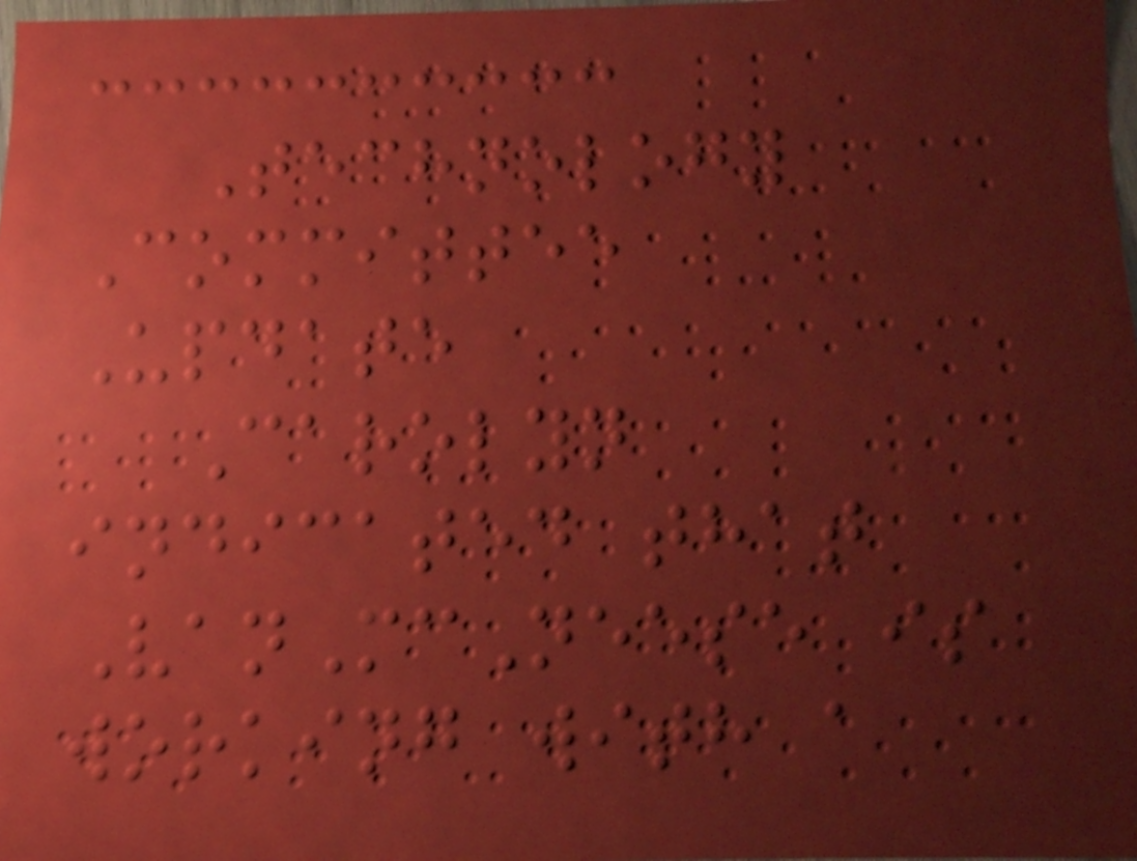Technology
Committee
Update
Carolyn
indicated that
VanMcNeese is
working with a
